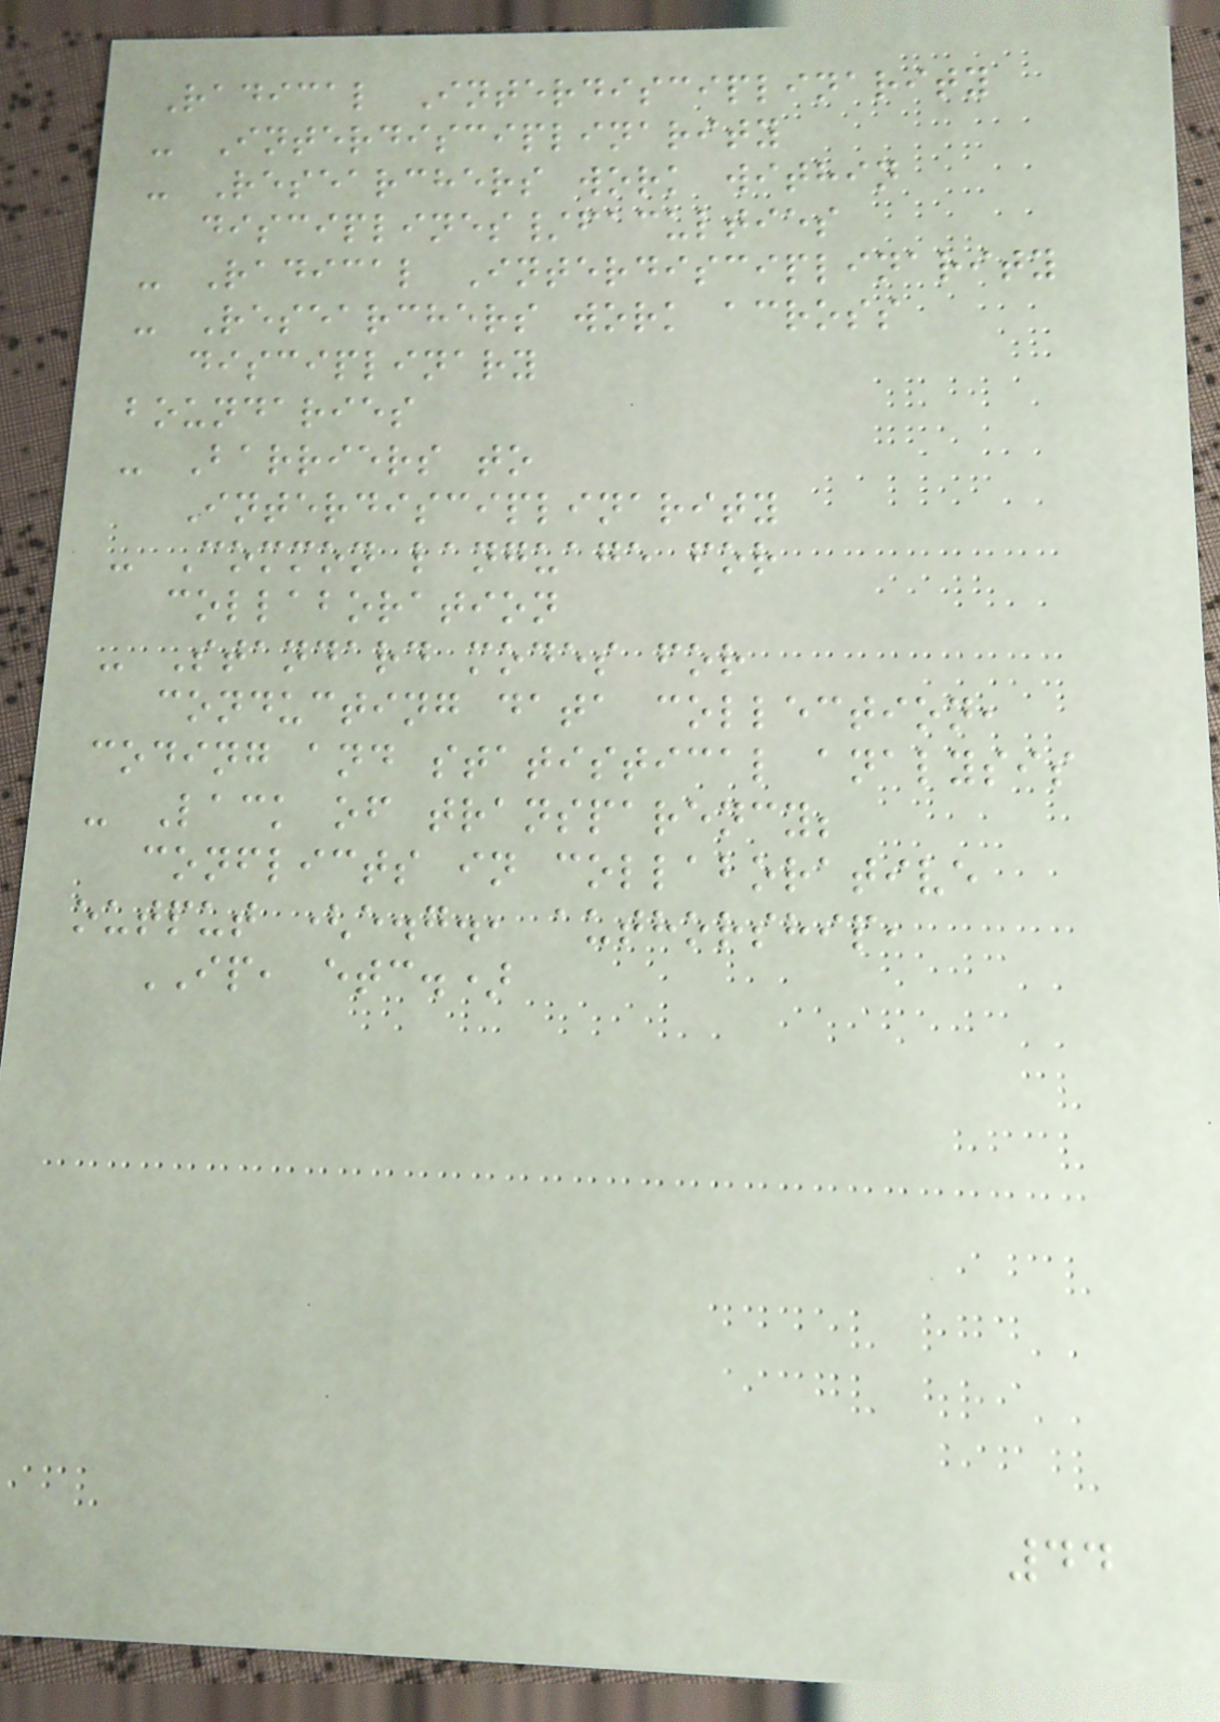Radical Interdisciplinarity
- Interdisciplinarity
- Researchers work within
disciplines/faculties
- Radical Interdisciplinarity
- Researchers work across
disciplinary
boundaries
- Barriers to
Interdisciplinarity
- Common language for
collaboration
- Standard modes for
conducting data collection,
coding and statistical analysis
- Lack of transparency;
conflicts in collaborative
output (e.g., authorship,
IP, etc.)
44
